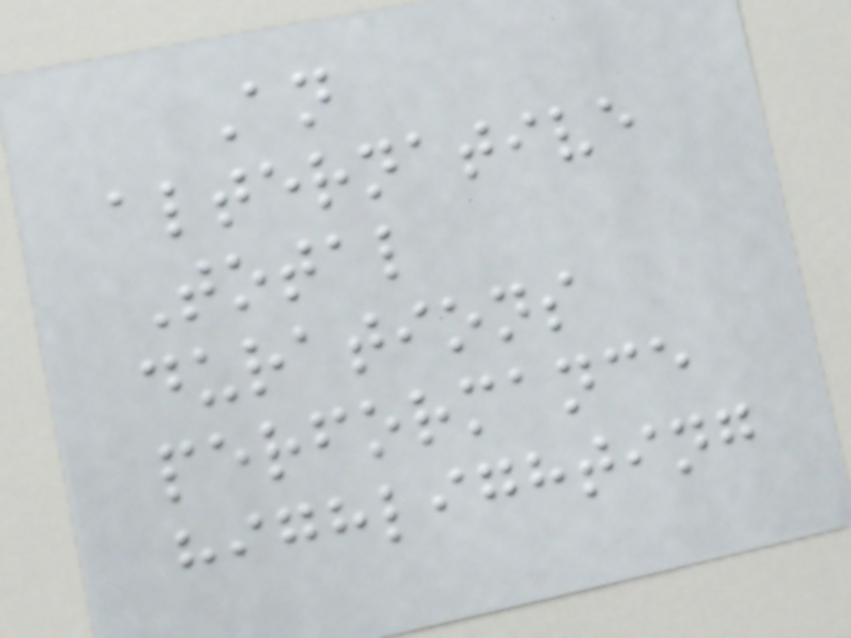An
alternative
Total
durations
performance
highlighting
